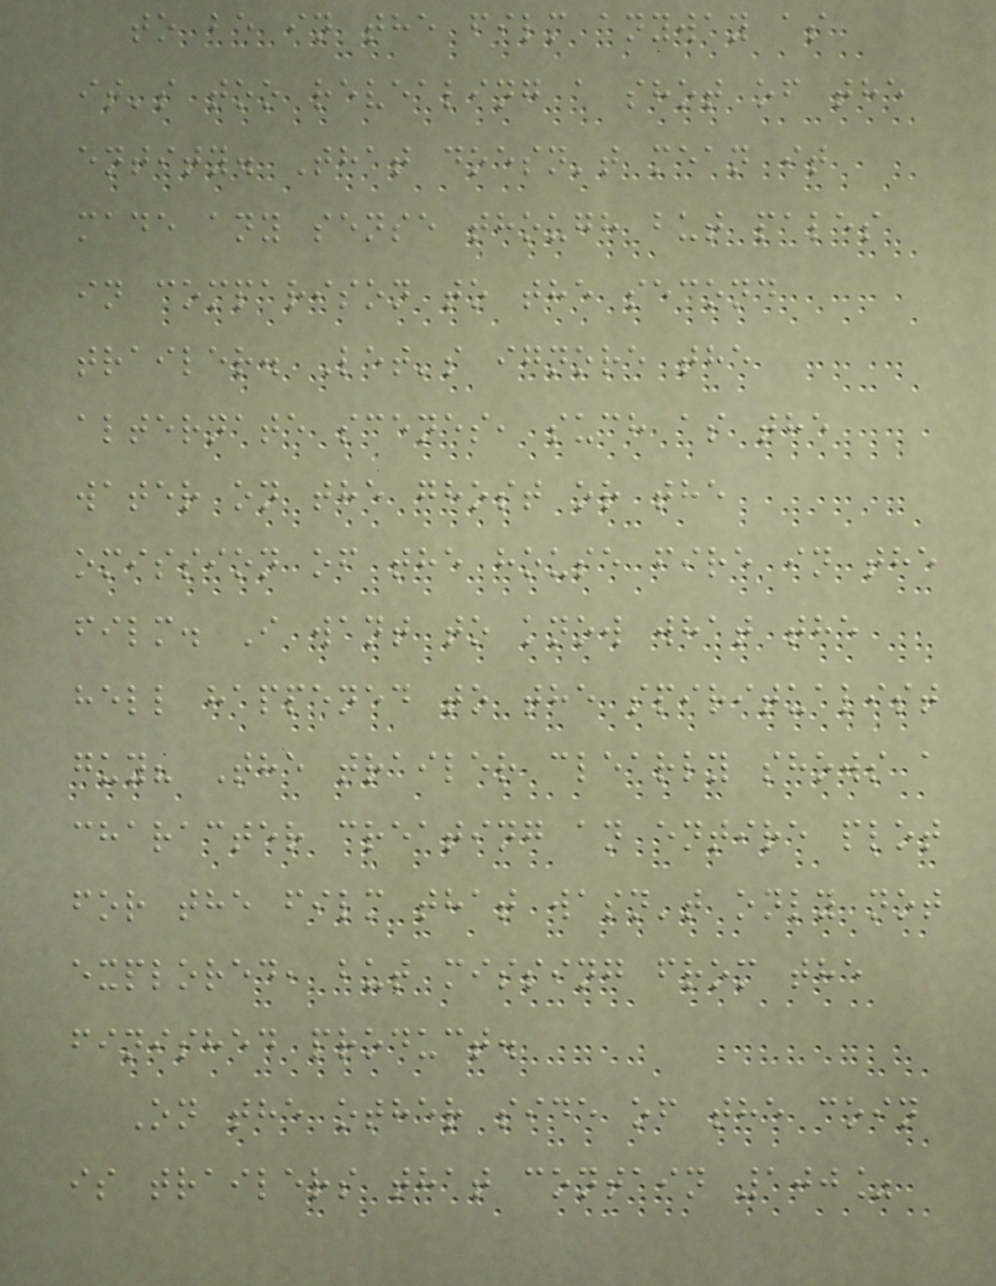to be in the film anyway as
it's too revealing a shot of the
entity. That doesn't mean it
made any sense though but pales
in comparison to the second
trailer. Let's ignore the
alternate scenes, such as the
water on the ghost or the
omission of the house fire in the
film. I want to know what the
hell happened to the spiritualist
guy? The trailer clearly shows a
character creating an entire plot
for the film that wasn't only not
explored, but missing from the
finished product.
On the other side of the coin
is trailers that contain 100%
